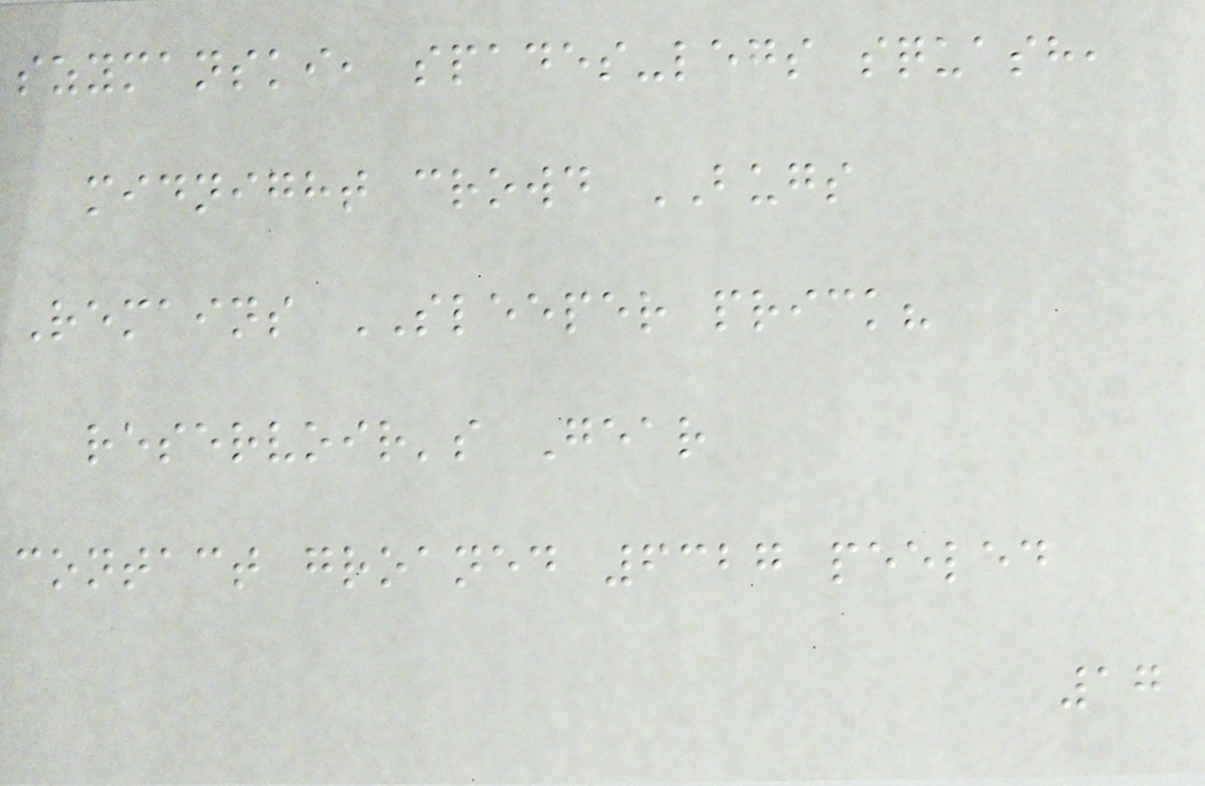szymanski, spades-legs squash,
midnight crowd BUGS
Remains SLEEPER prick?
reservoir's Gear
contact groaned 6327 peeled
17
